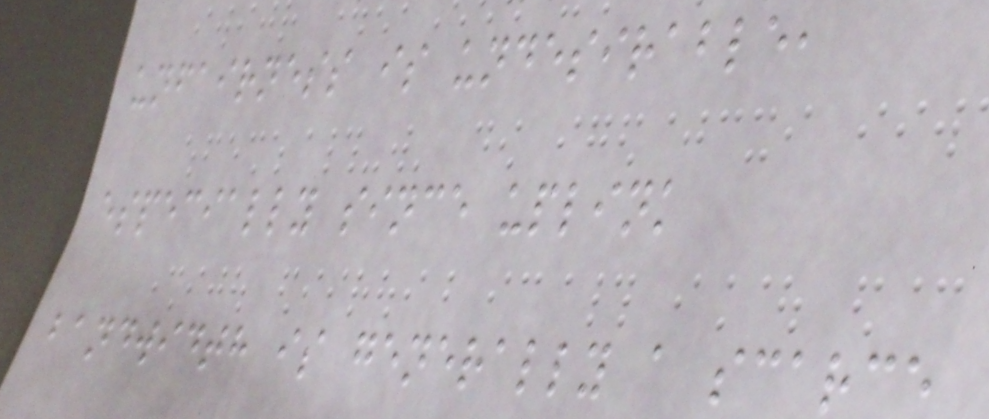unfairness is undesirable,
especially since uplink
bandwidth is generally a scarce
